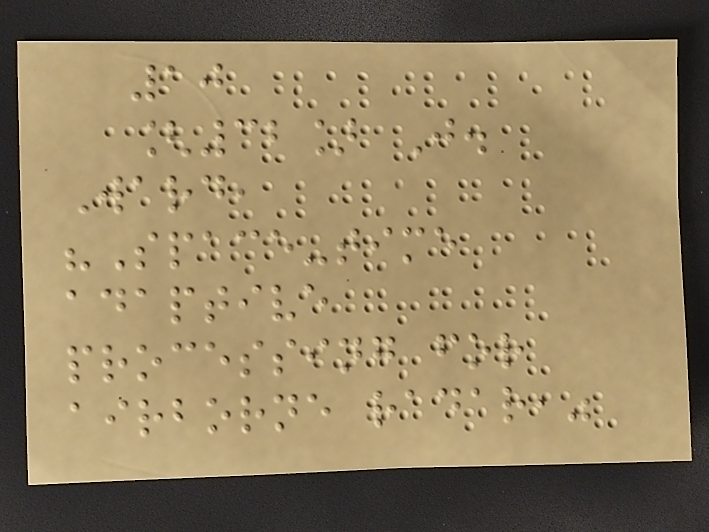10
[32] J.
Ward,
"Space-time
adaptive
processing for
airborne radar,"
